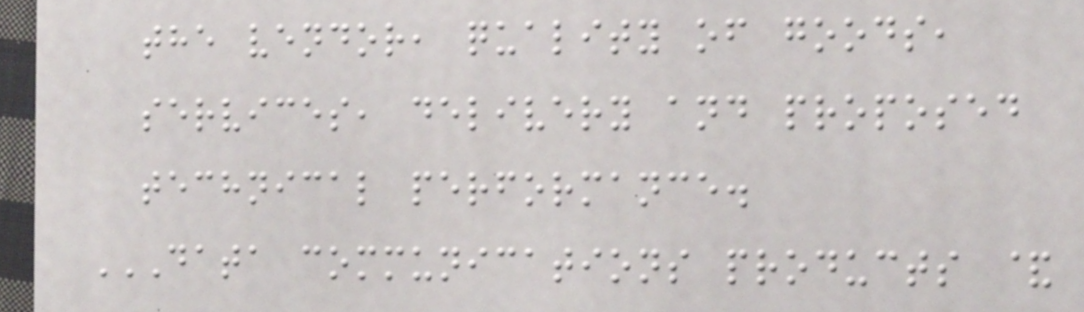the vendor, quality of goods,
services, delivery and proposed
technical performance.
DATA COMMUNICATIONS PRODUCTS &
